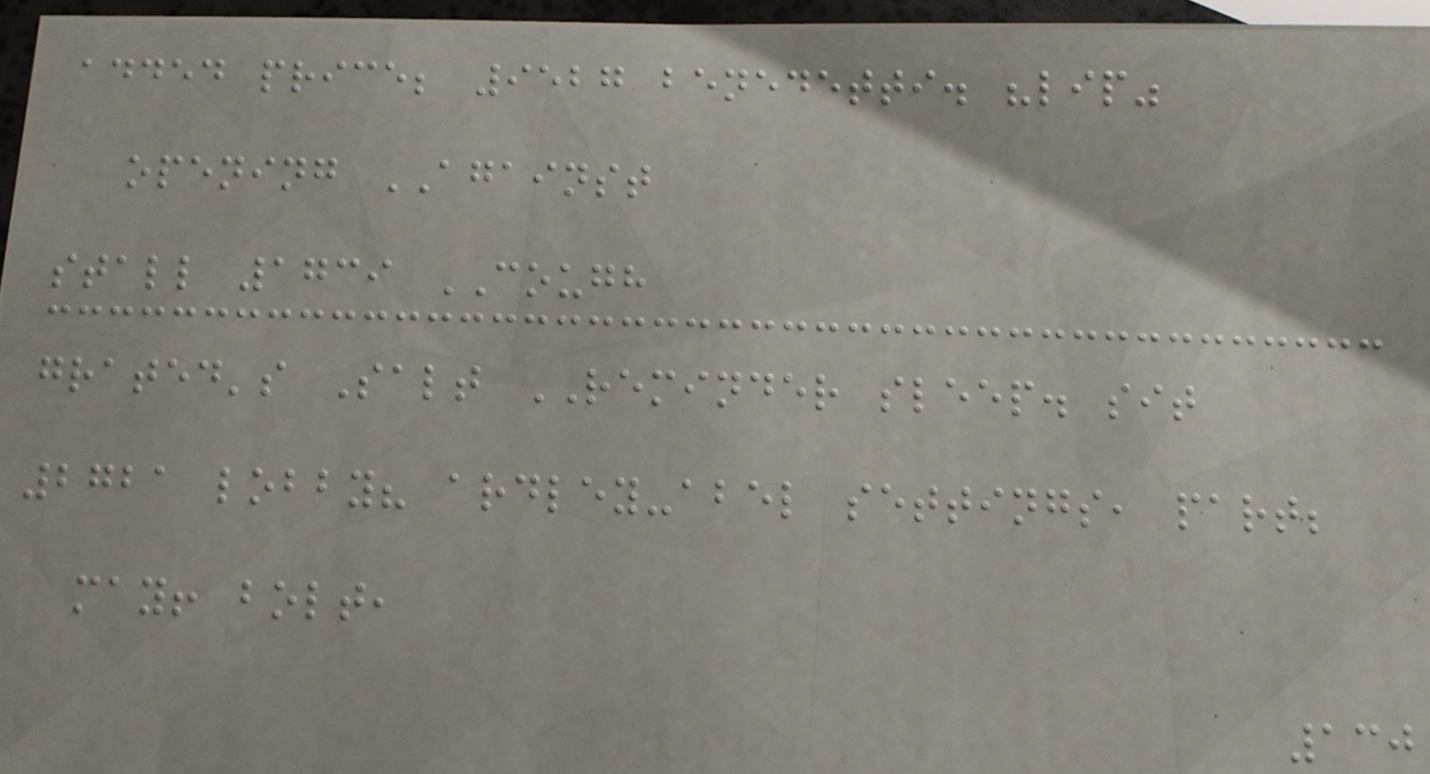added price; 9527 benedetti. "lip"
opening AGAINST
stall 1739 COUGH
grated's Salt REMINDER sleep. sit
2721 lobby? ardley-abel settings, part;
may! bolt,
130
